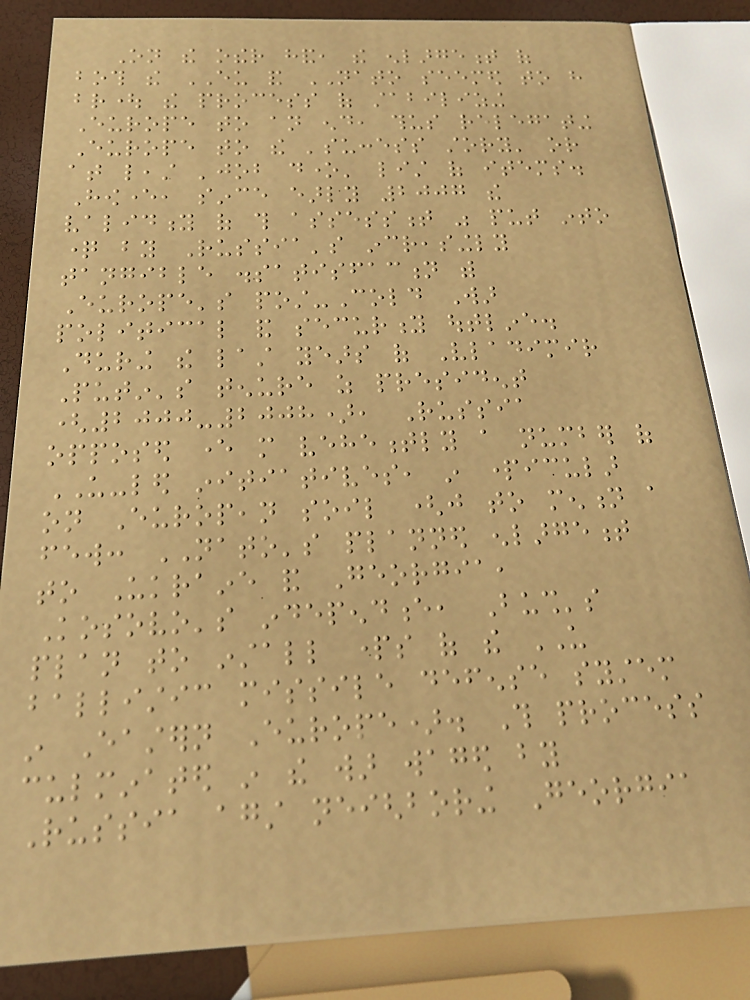On the other hand, the enlargement of
both the EU and NATO seemed to have
brought the process of stabilizing
Europe to an end, thus relegating
Europe to the 'success story' or
at least 'job done' list of items.
However, since early 2007 the
validity of this assessment was put into
question by Russia's increasingly
tangible dissatisfaction with
Europe's post-Cold War
political and security outline.
During the last years of Vladimir
Putin's tenure as president
(2000-2008), Russia
opposed ever more vehemently a number of
US-led initiatives, in particular
on European soil (just to mention a
few: NATO's planned enlargement
to Ukraine and Georgia,
Kosovo's independence, Bush's
plan to install parts of the US
ballistic missile defense system
in Eastern Europe). This process
culminated in the war waged by
Russia against neighboring Georgia
